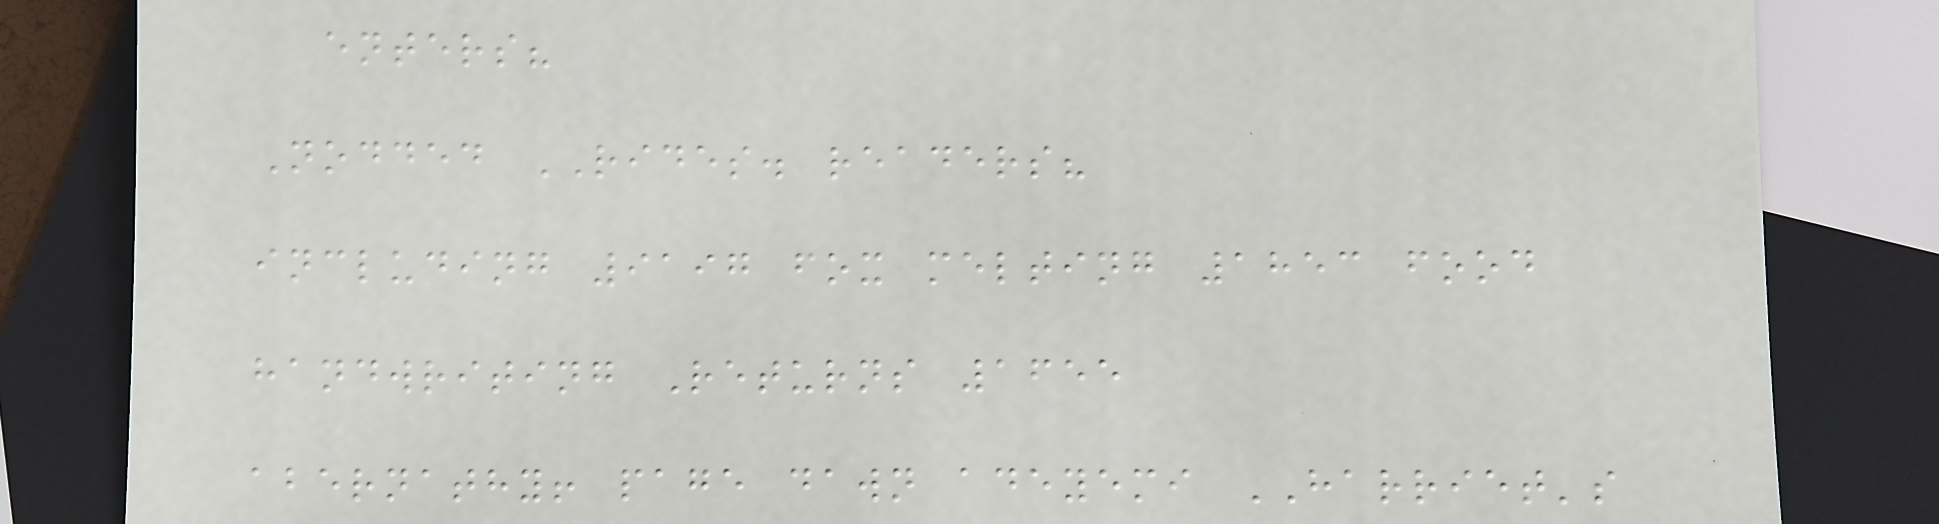enters?
Nodded RIDES. readers?
including 9197 fox melting 1853 food
handwriting Returns 1655
abernathy! page dawn adeyemi HARRIET's
